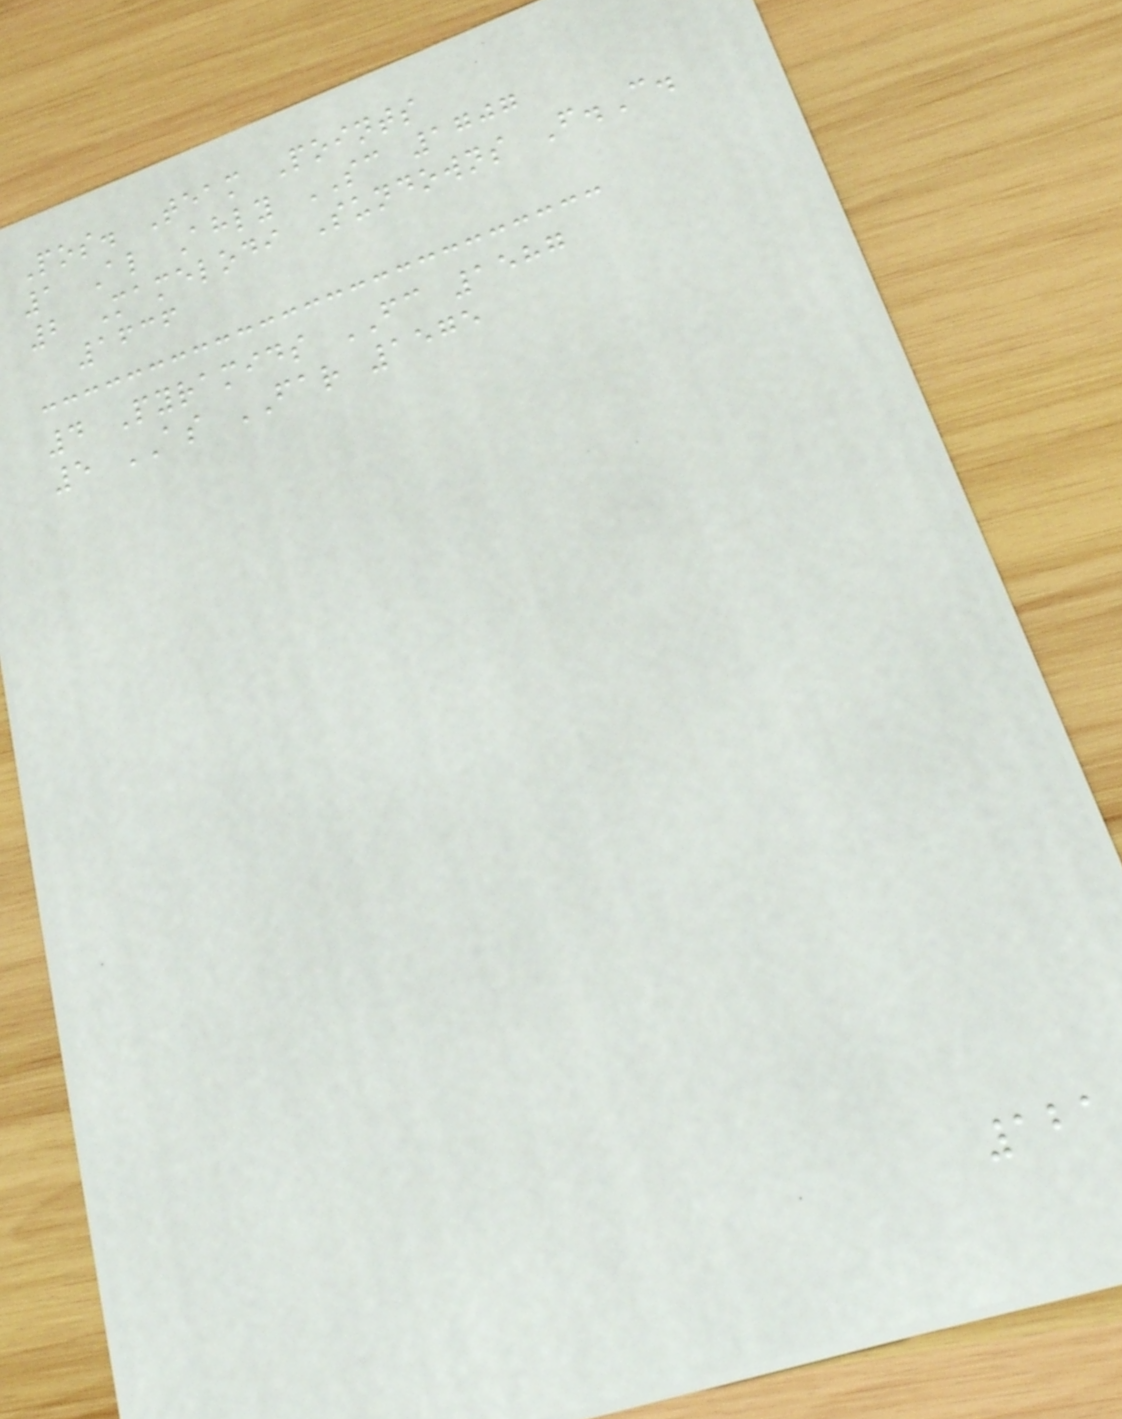Pos. Team Points
1 Al Ahly SC 1707
2 Mamelodi Sundowns F.C.
1636
4 Pyramids FC 1587
5 AS FAR 1575
121
